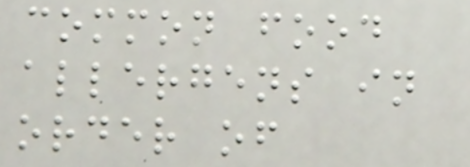common food
allergens in
order of
